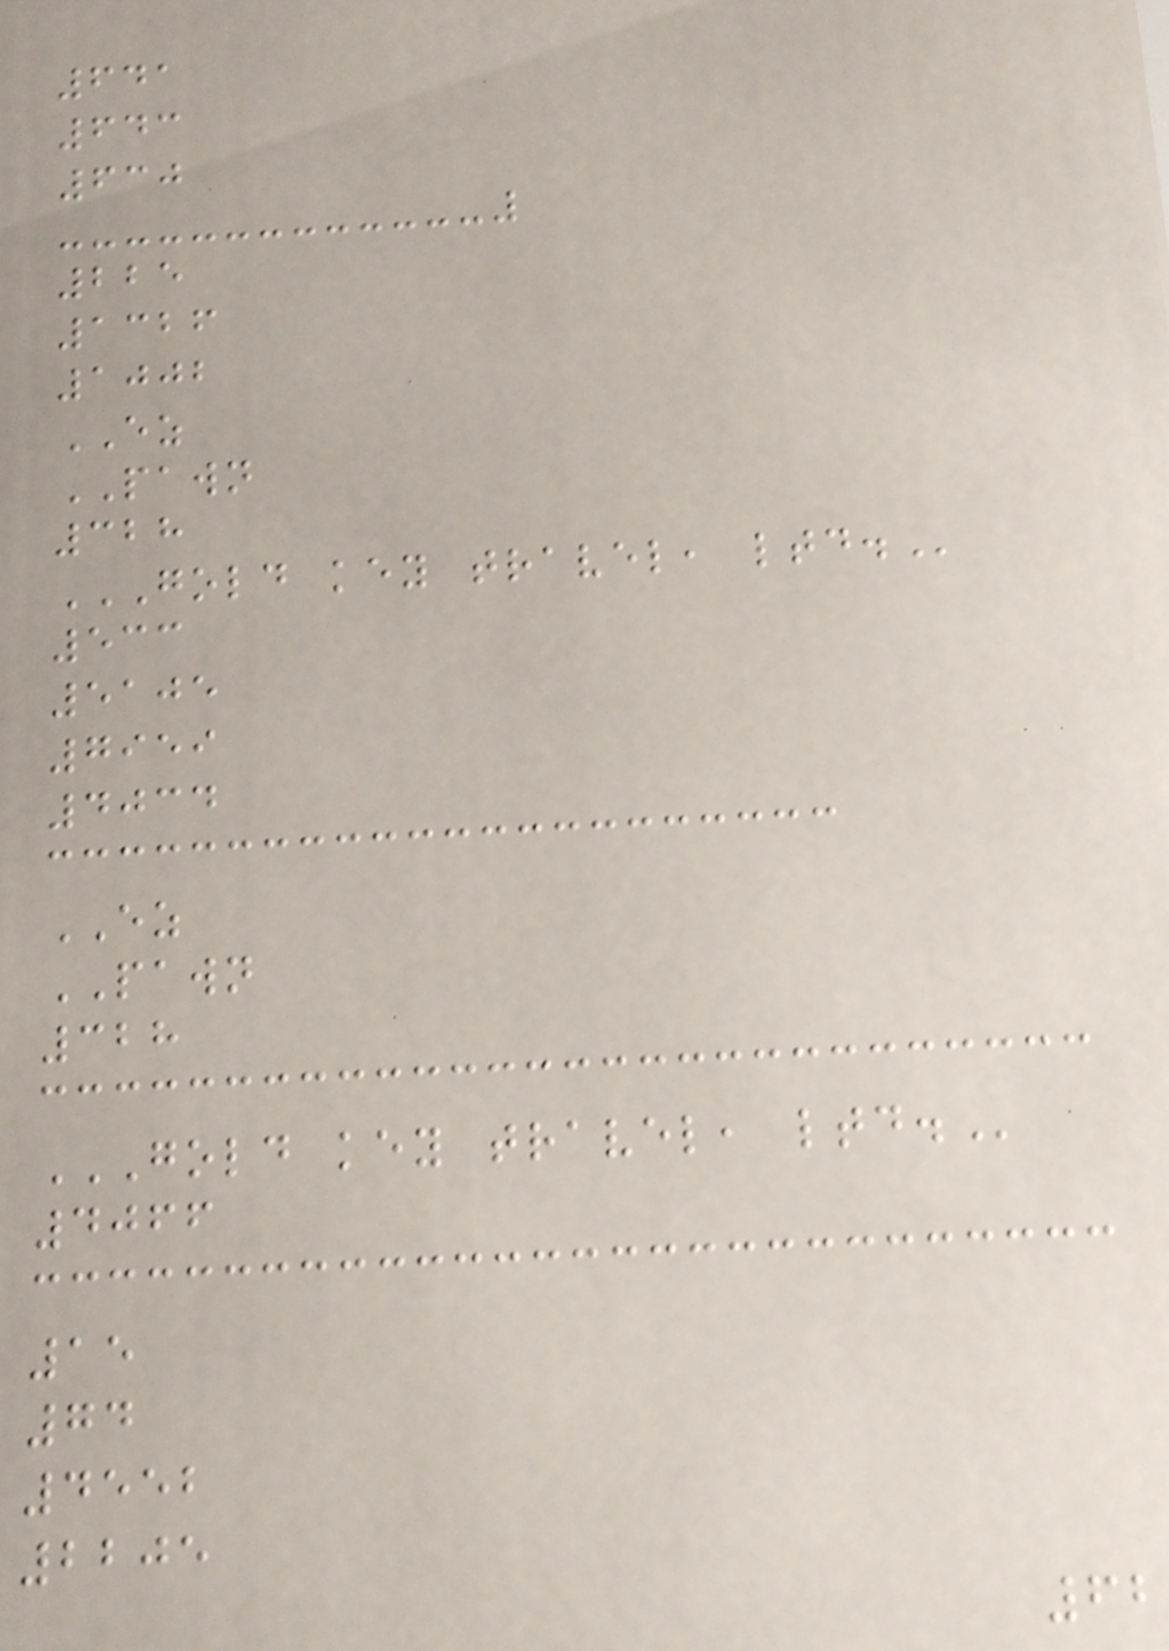641
643
630
225
1326
1002
EZ
PAWN
328
GOLD KEY TRAVEL, LTD.
533
5105
7959
4034
EZ
PAWN
328
GOLD KEY TRAVEL, LTD.
4066
15
74
4552
2205
62
